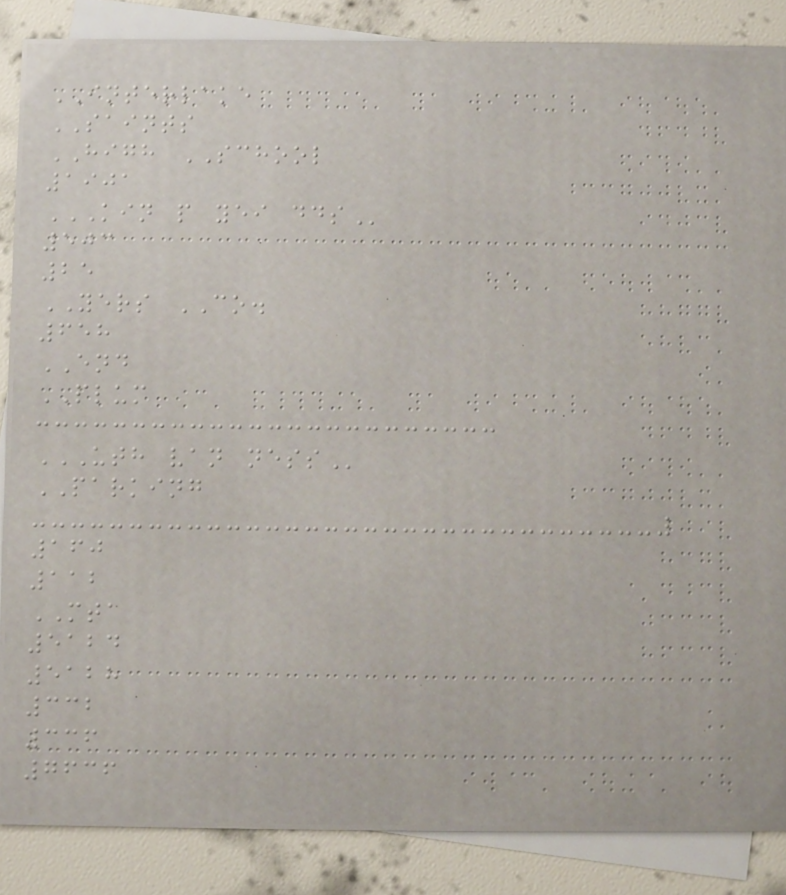INTERLAKE
SAINTS
HIGH SCHOOL
1901
KIN P YEI DDS
503
25
YERS CO.
658
END
PLUM
UTH VAN NESS
PARKING
160
112
MTA
5124
5128
332
336
7636
